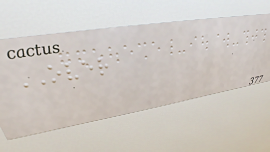OVER
